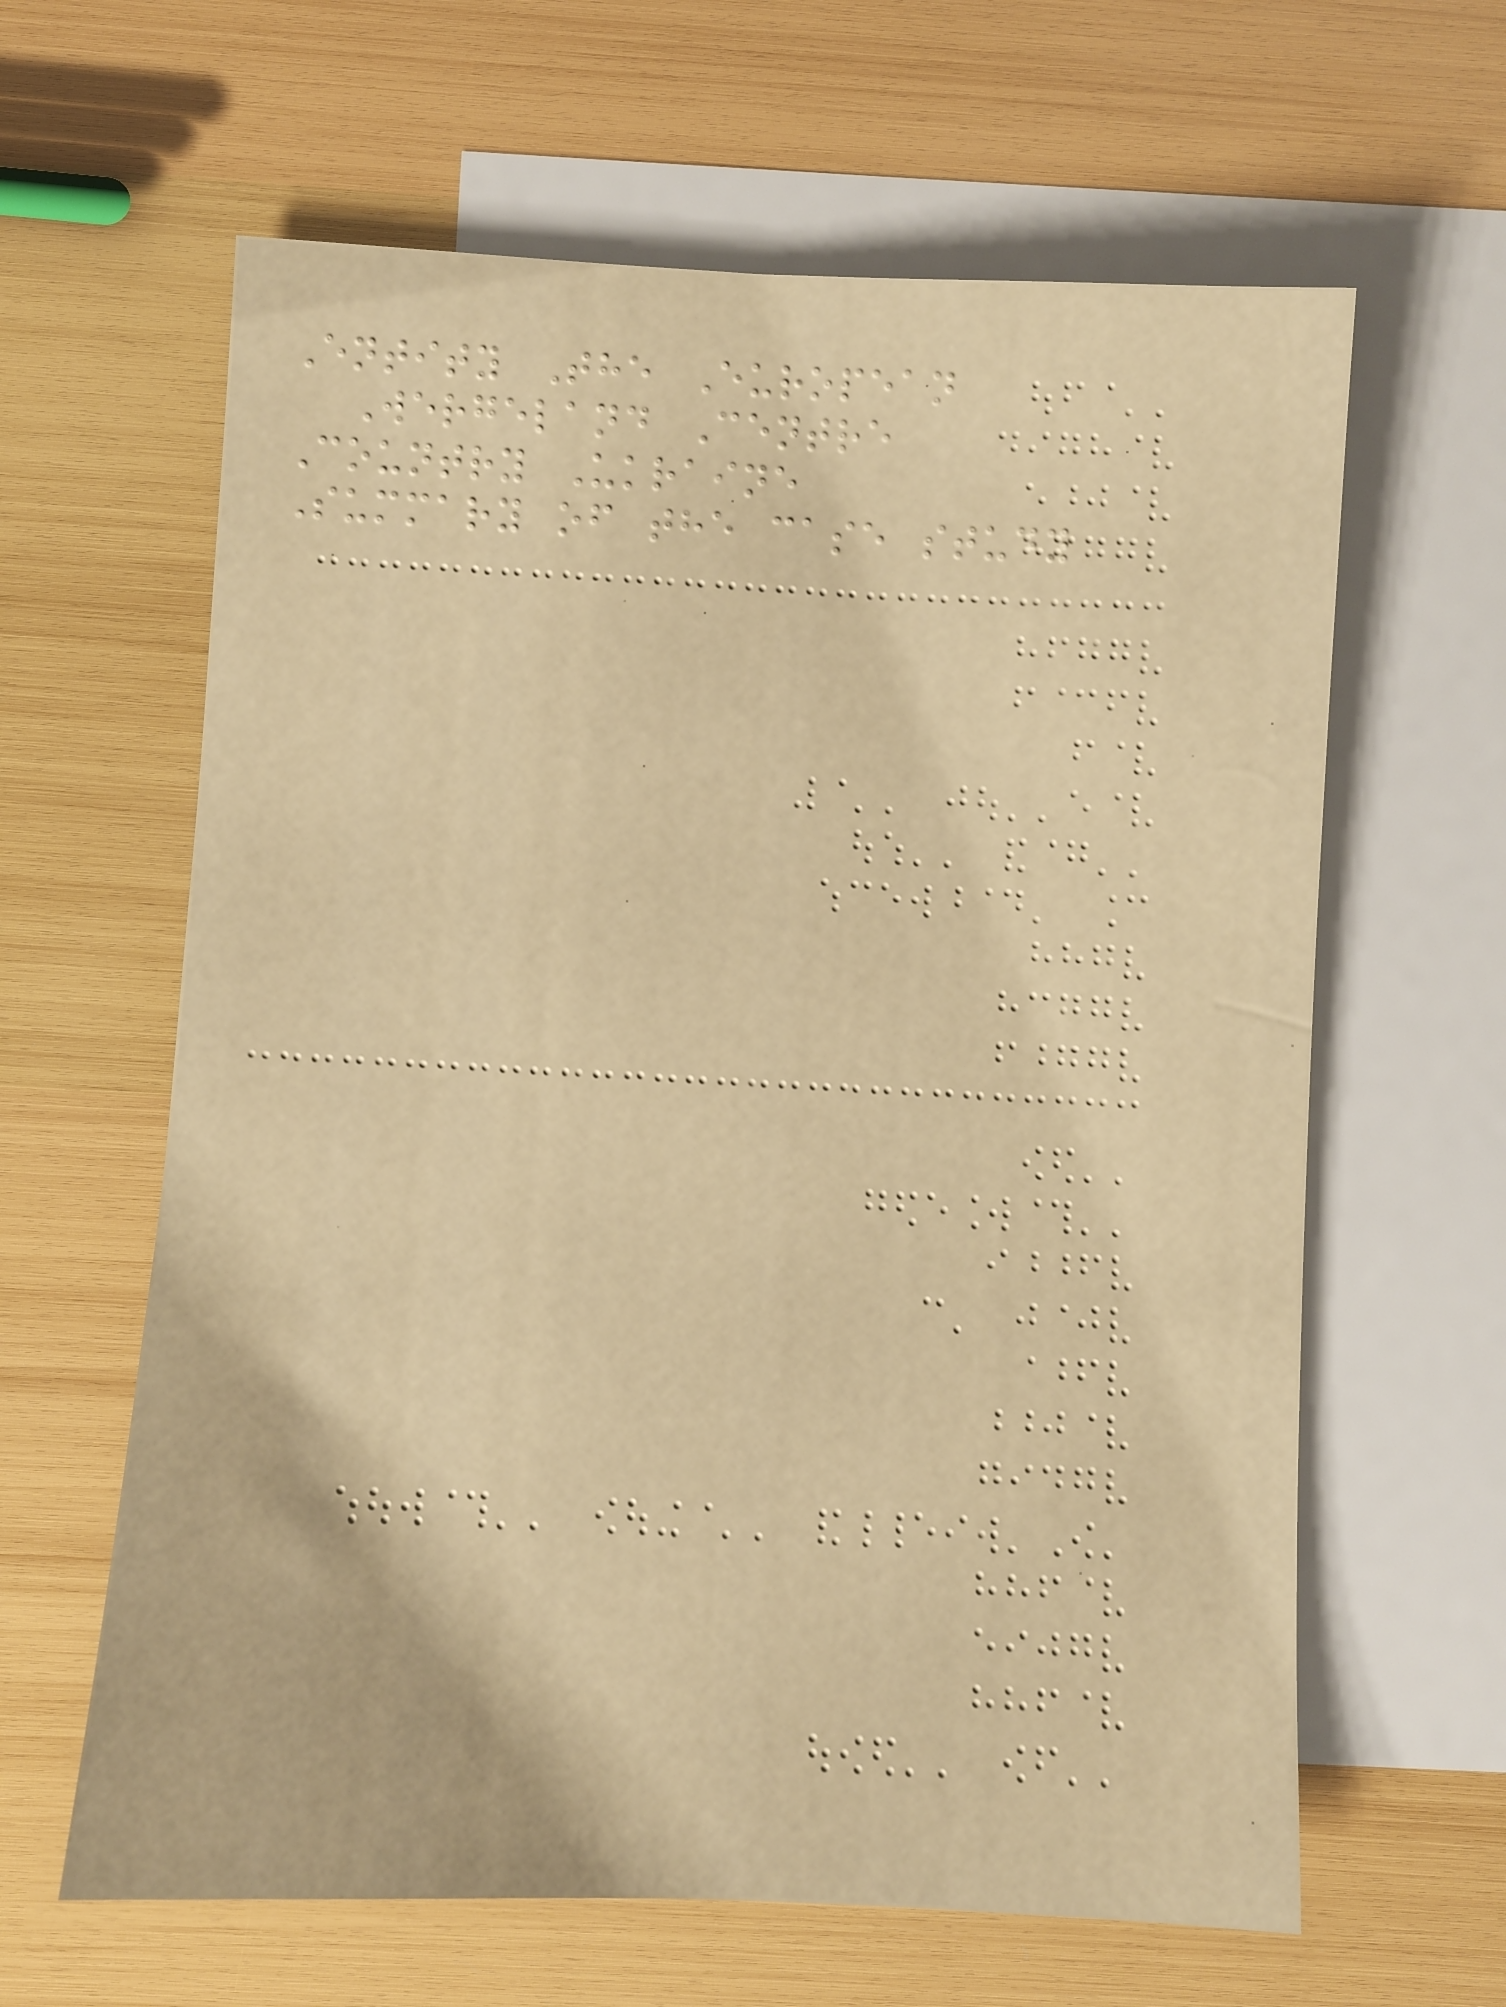Entity The European
Wergeland Centre
Country Ukraine
Summary of the case study
